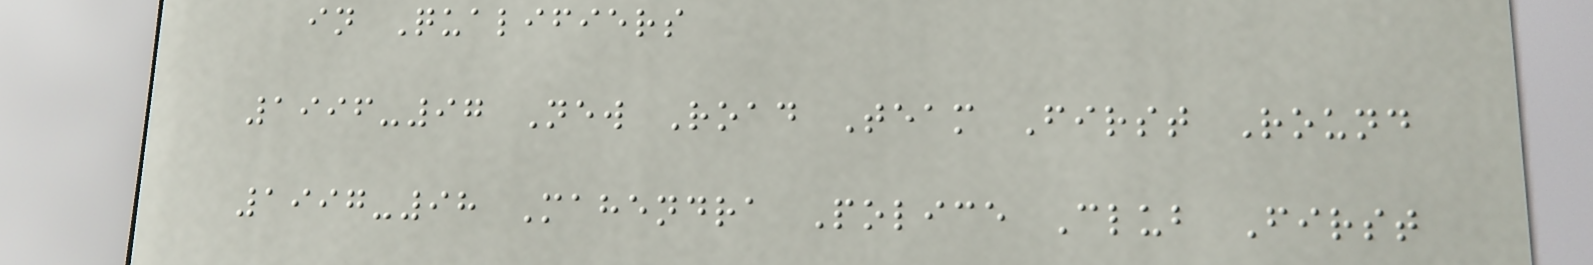in Qualifiers
1996-97 New Road Team First Round
1997-98 Mahendra Police Club First
